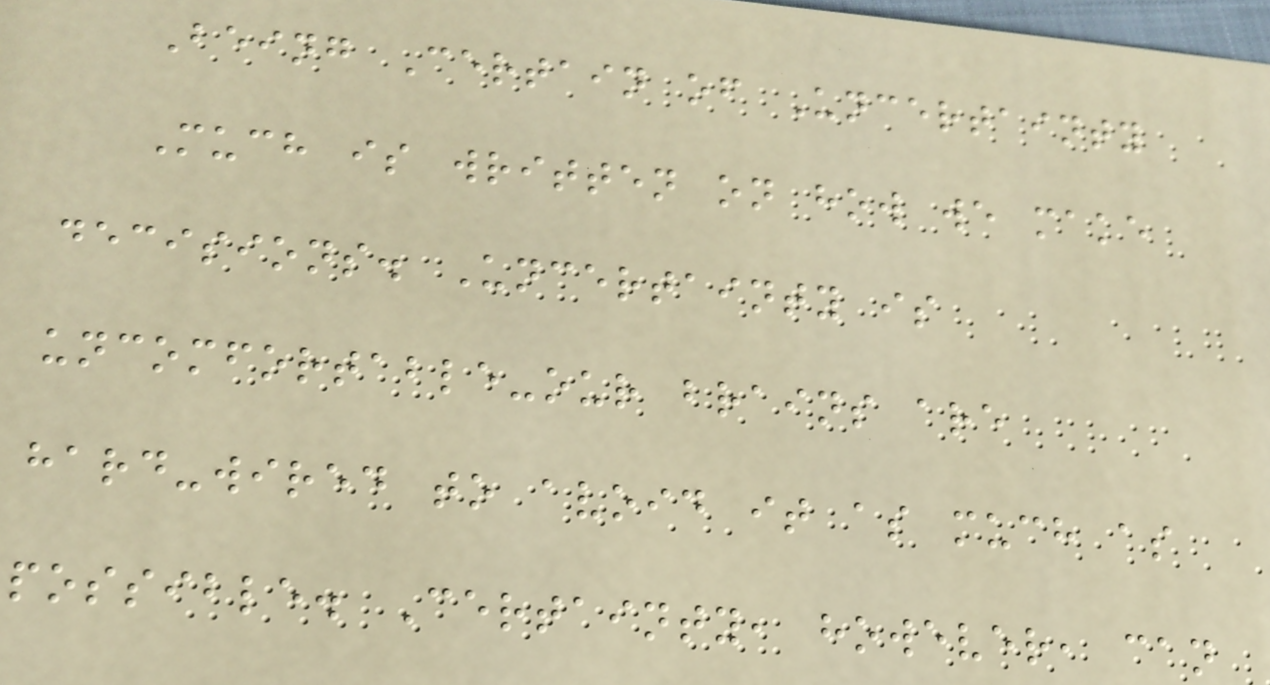Being Certain of Uncertainty
Much is written on how we make
decisions. Uncertainty is
uncomfortable-our brains are
hard-wired to avoid it as much as
possible. Certainty, however, can
